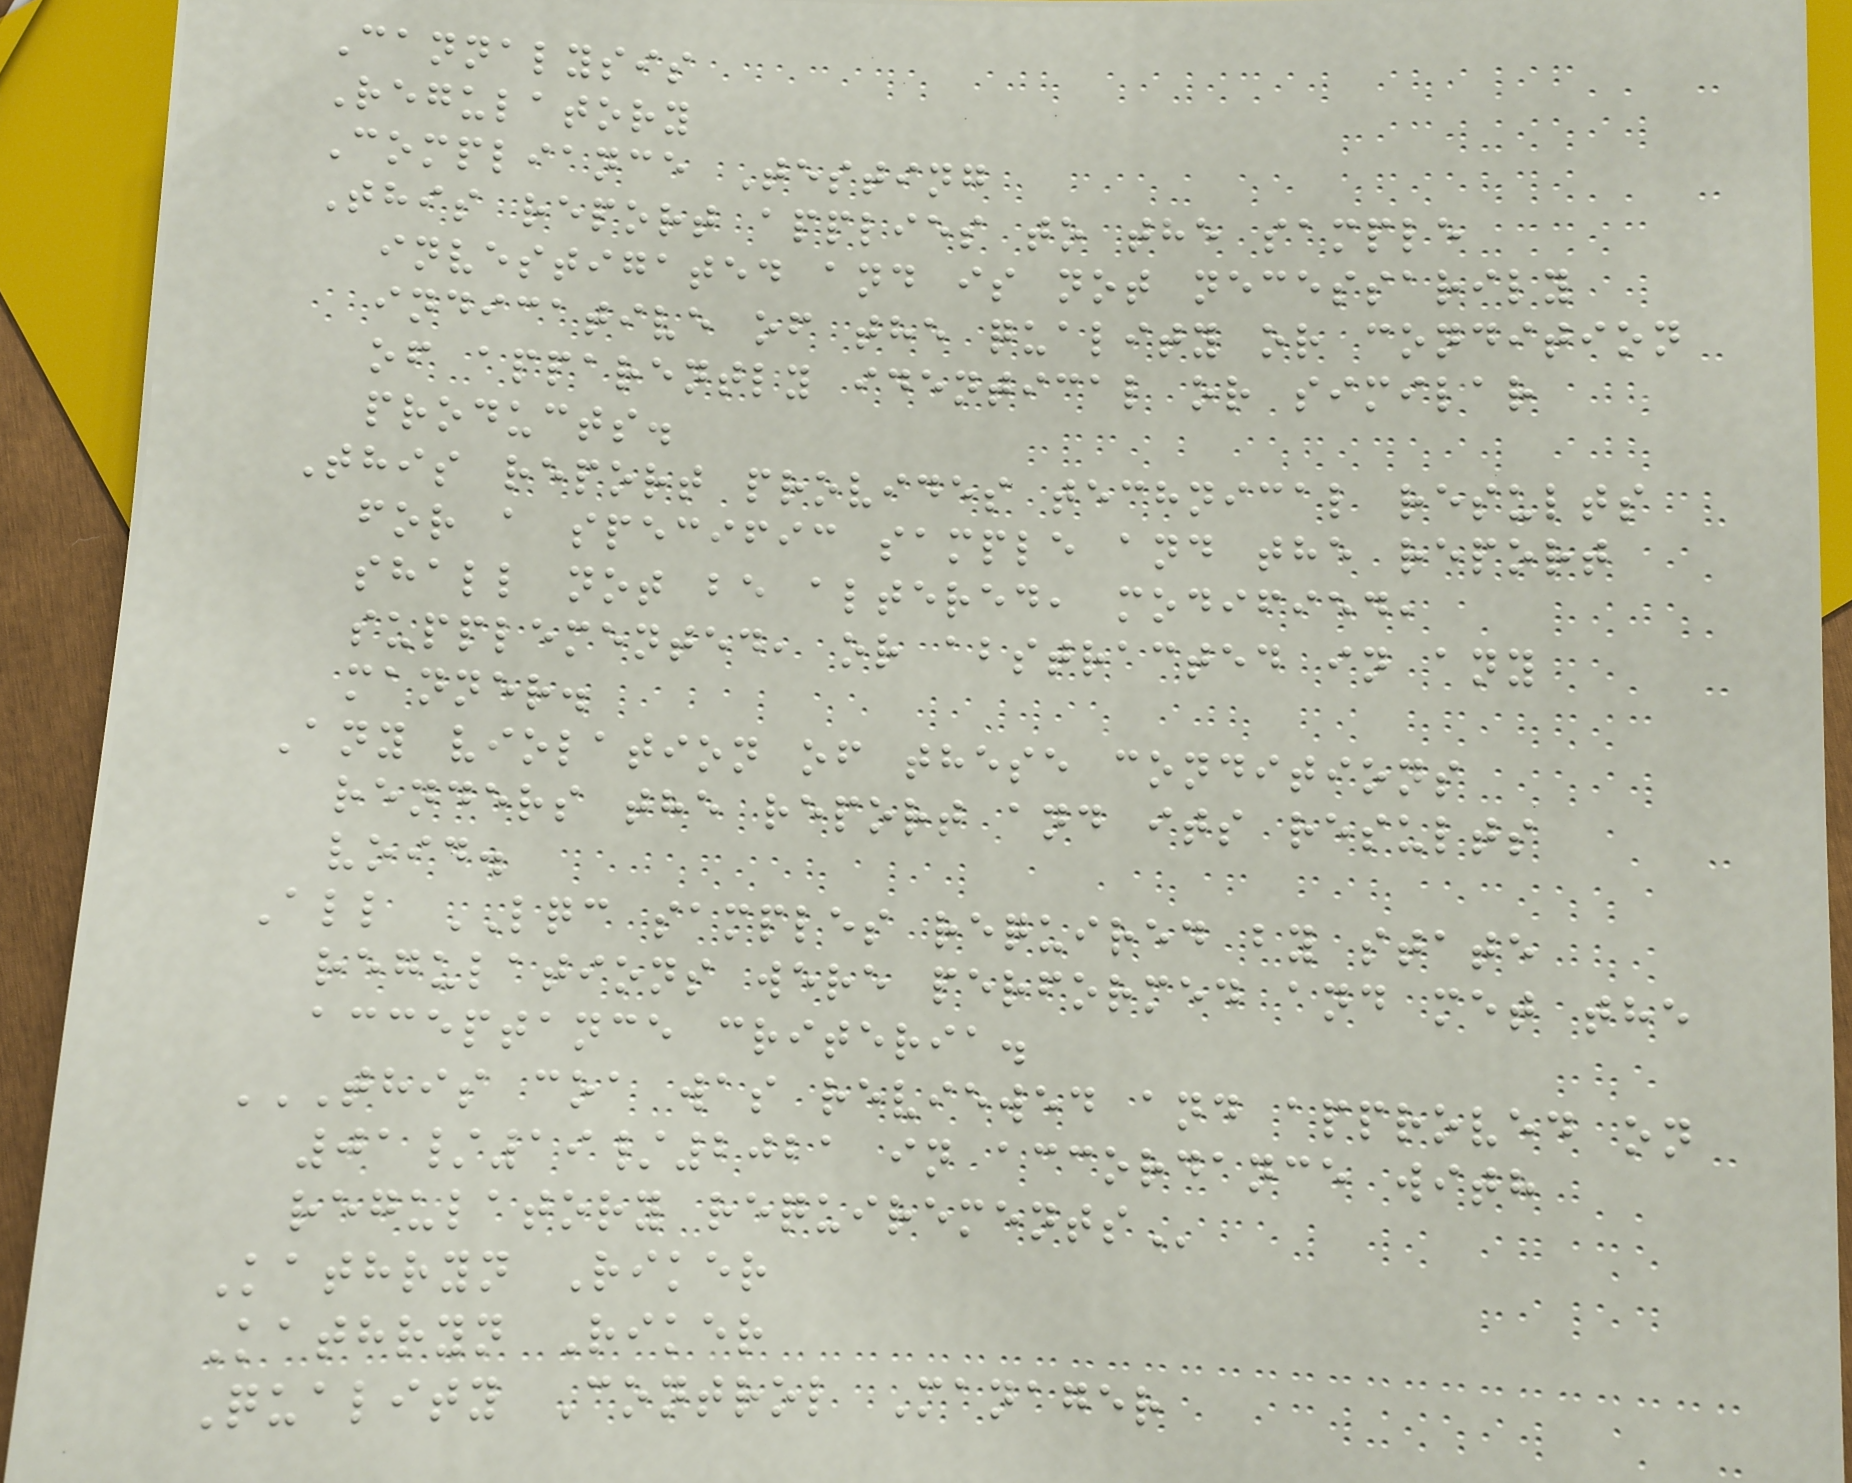Cannalysis
Regulatory
Compliance Testing
This report applies to the sample
investigated and is not necessarily
indicative of the quality or condition
of apparently identical or similar
products.
This report provides technical results
for a specific sample and the report
shall not be altered, modified,
supplemented, or abstracted in any
manner.
Any violation of these conditions
renders the report and its results
void.
All LQC samples required by state
regulations were performed and met the
acceptance criteria.
THIS COA WAS REVIEWED AND APPROVED ON
01/19/2021 IN ACCORDANCE WITH
REGULATORY REQUIREMENTS
Kathryn Riker
Kathryn Riker
Quality Control Manager
